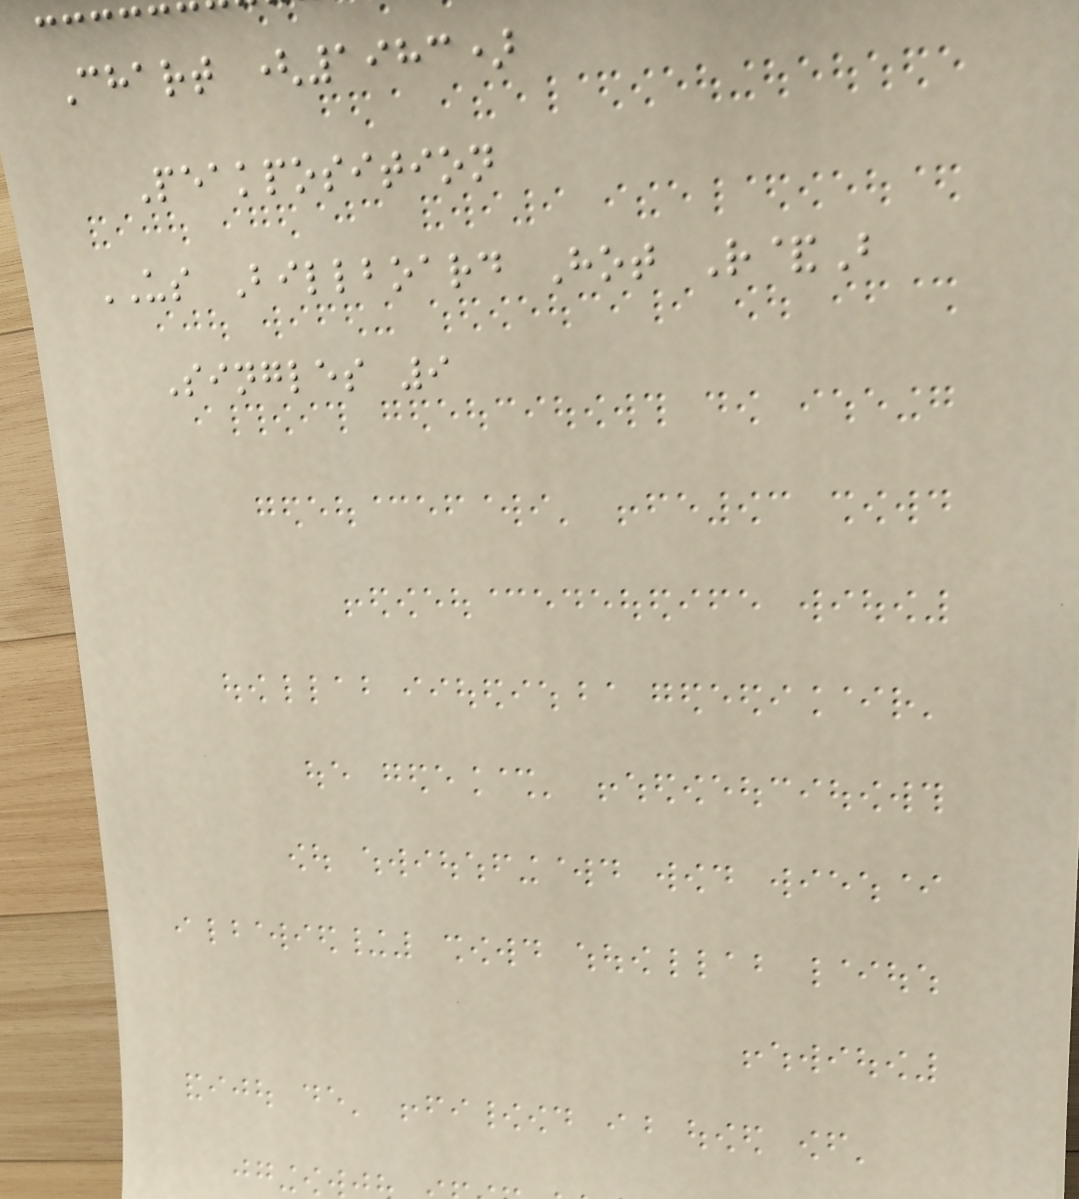Chart (1983)
Peakposition
US Billboard Hot R&B
Singles 9
